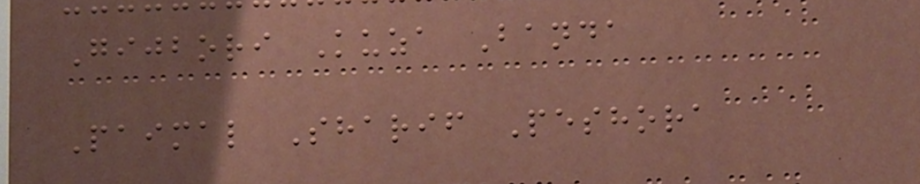Gijbori Kuza Banda
Paimal Sharif Peshora
